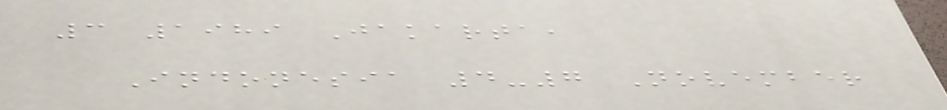3 1989 Jakarta,
Indonesia 4-7 November
